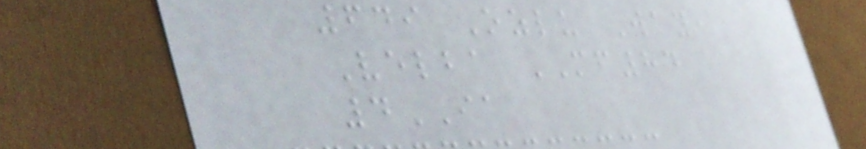649 Ozlu Way,
Velba MF84
4IA
